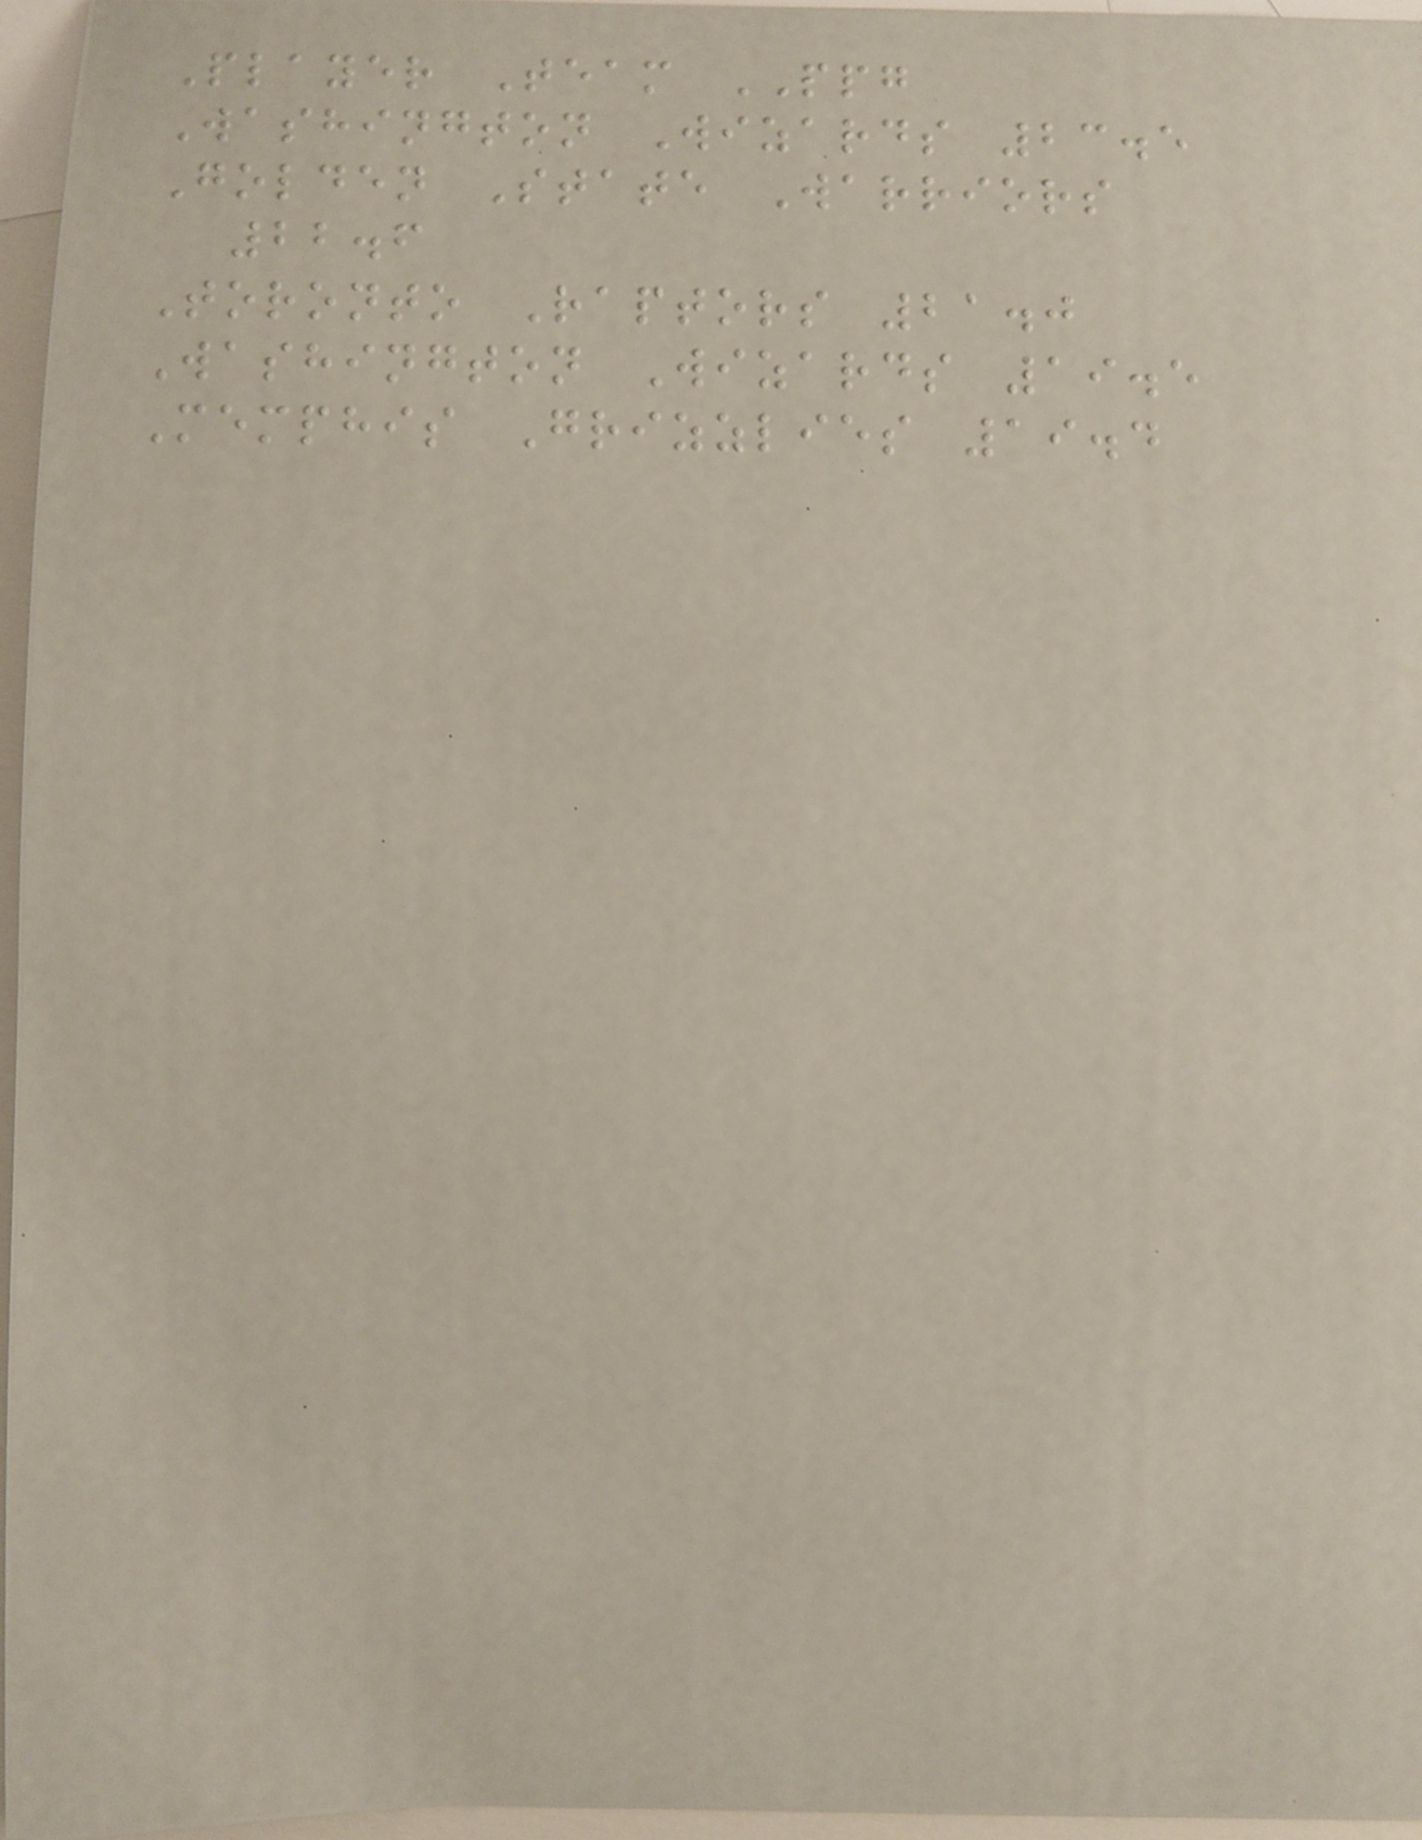Player Team PPG
Washington Wizards 23.5
Golden State Warriors
22.6
Toronto Raptors 21.0
Washington Wizards 19.5
Memphis Grizzlies 19.4
